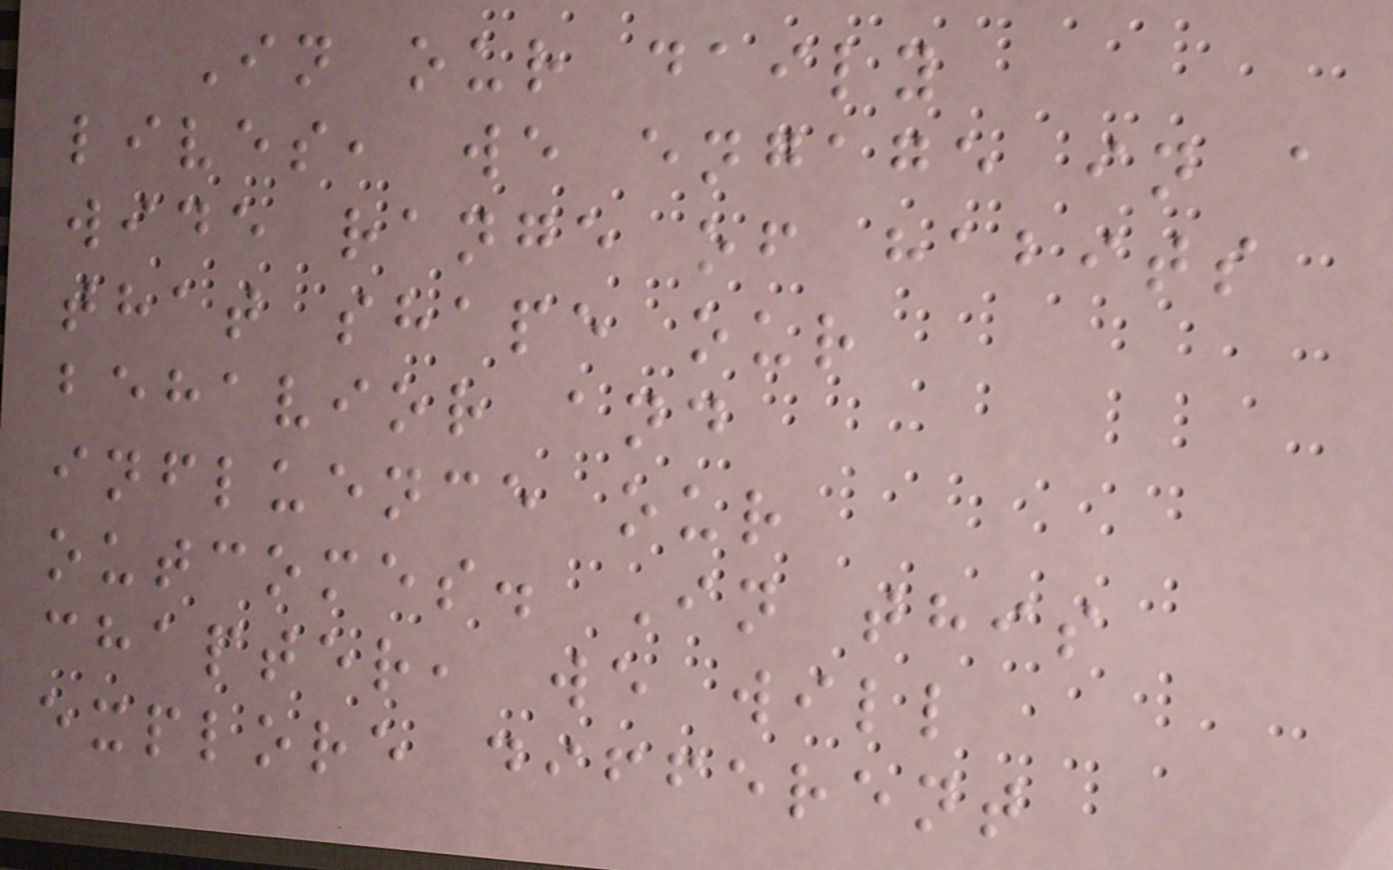In our daily
lives, we engage in a
wide range of habits
that shape our
behavior and
influence our
outcomes. In this
chapter, we will
explore different
